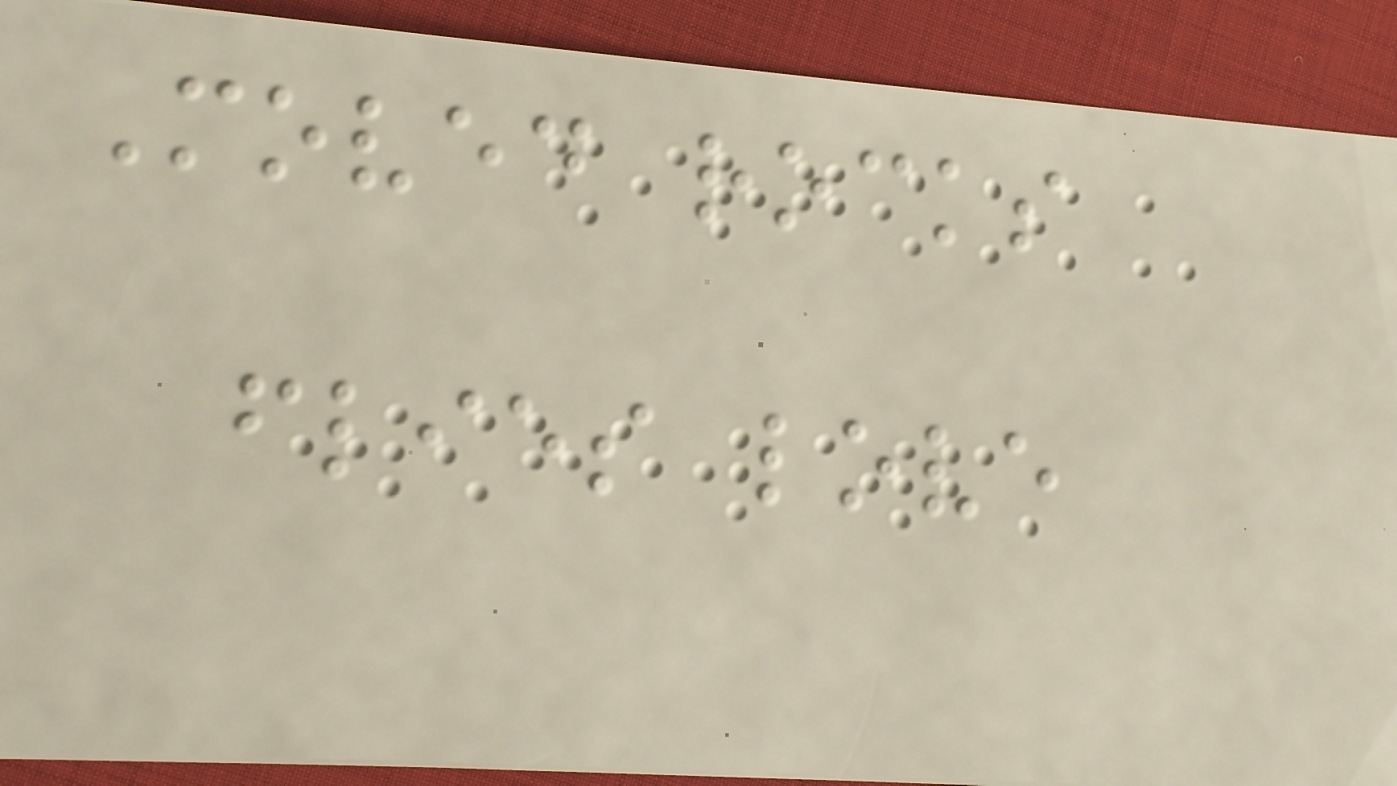Moved rocks
flies love
